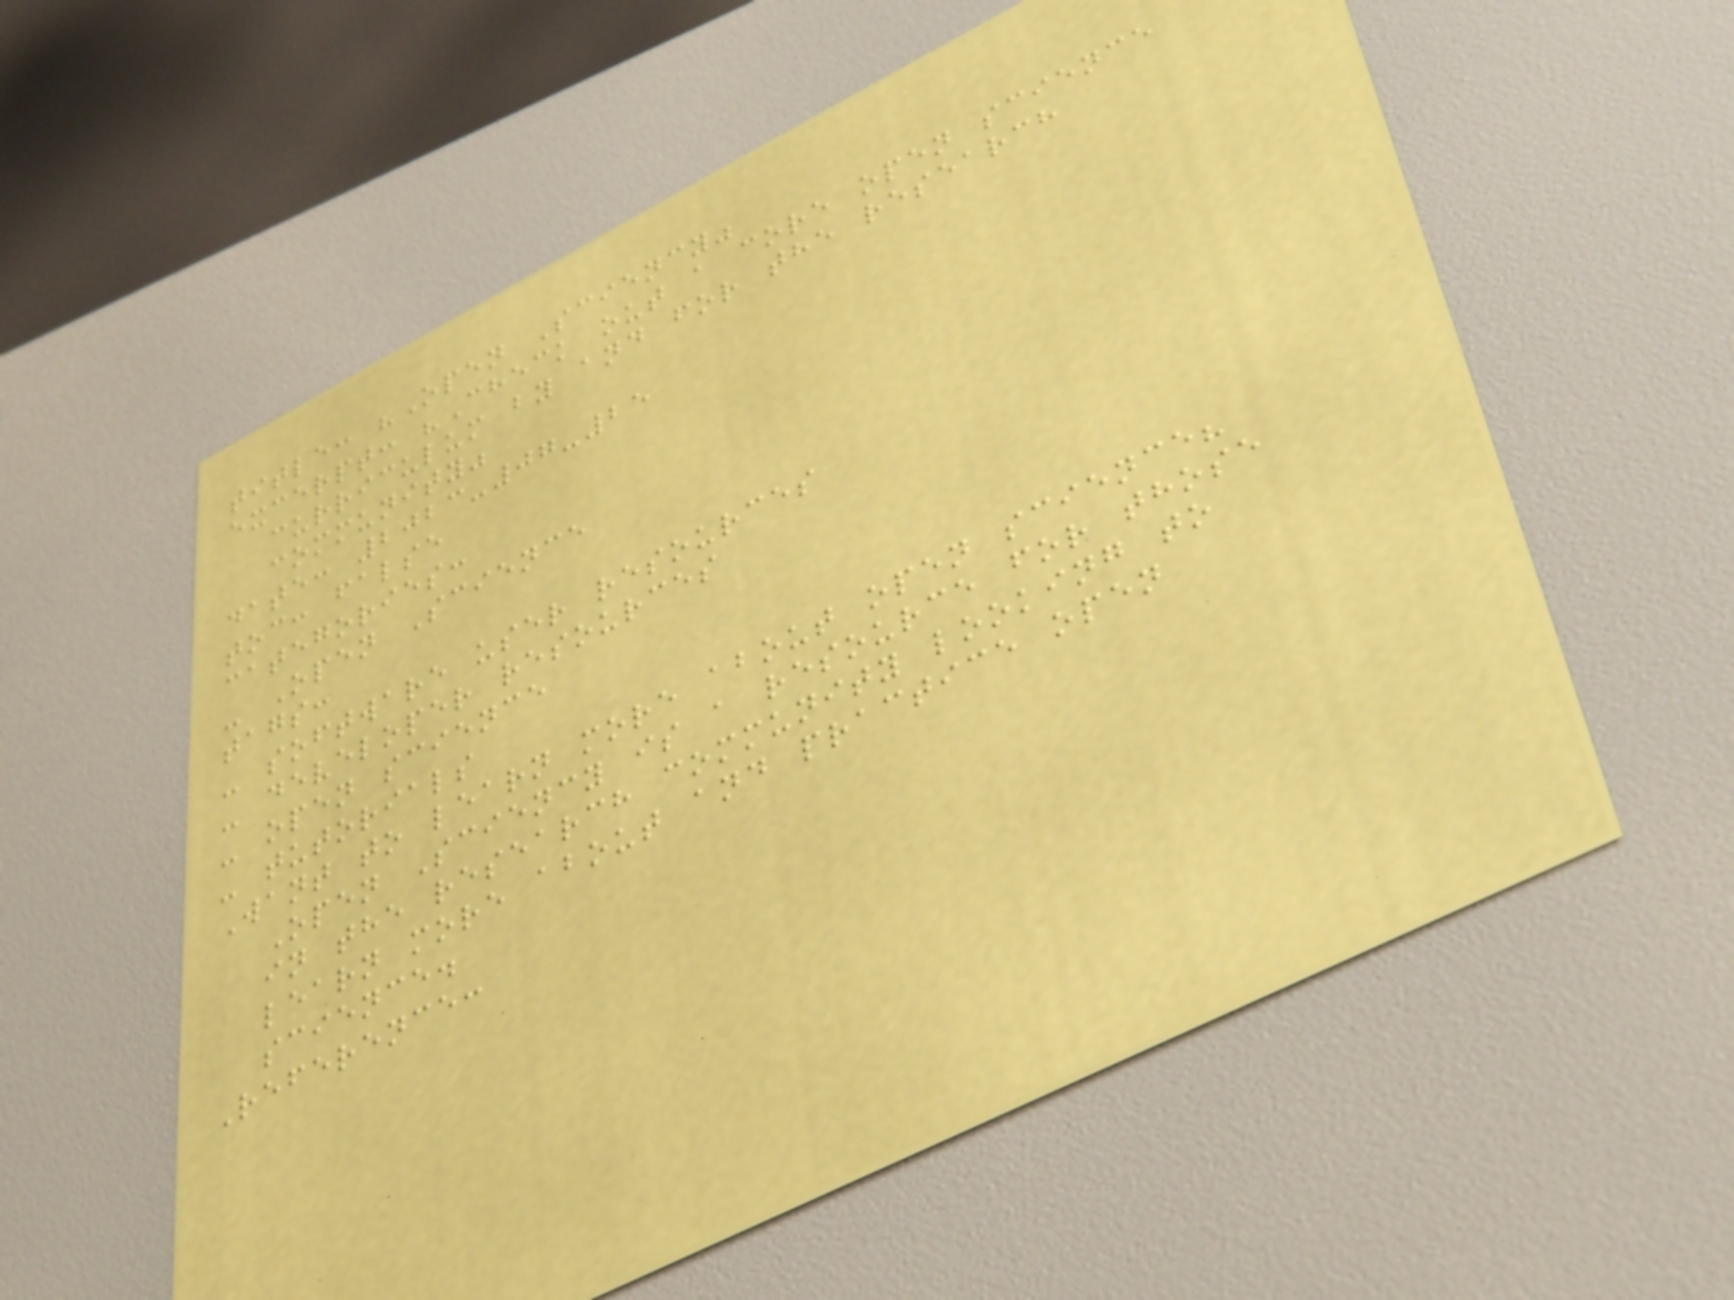title: "Open Sciency"
excerpt: "Check out a core open science
curriculum by and for the research
community"
date: 2023-07-25
toc: false
categories:
- Open Science
tags:
- software user resources
- developer resources
- open science
- tutorials
Want to learn more about open science?
Open Sciency is a resource for those
in the research community looking to
learn more about and practice open
science.
Reference:
